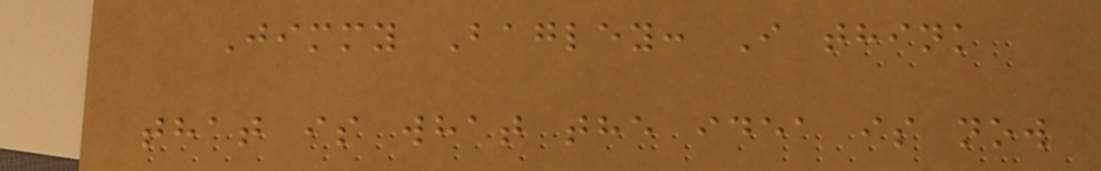Jimmy Bagley: I think
that is what the idea is now
